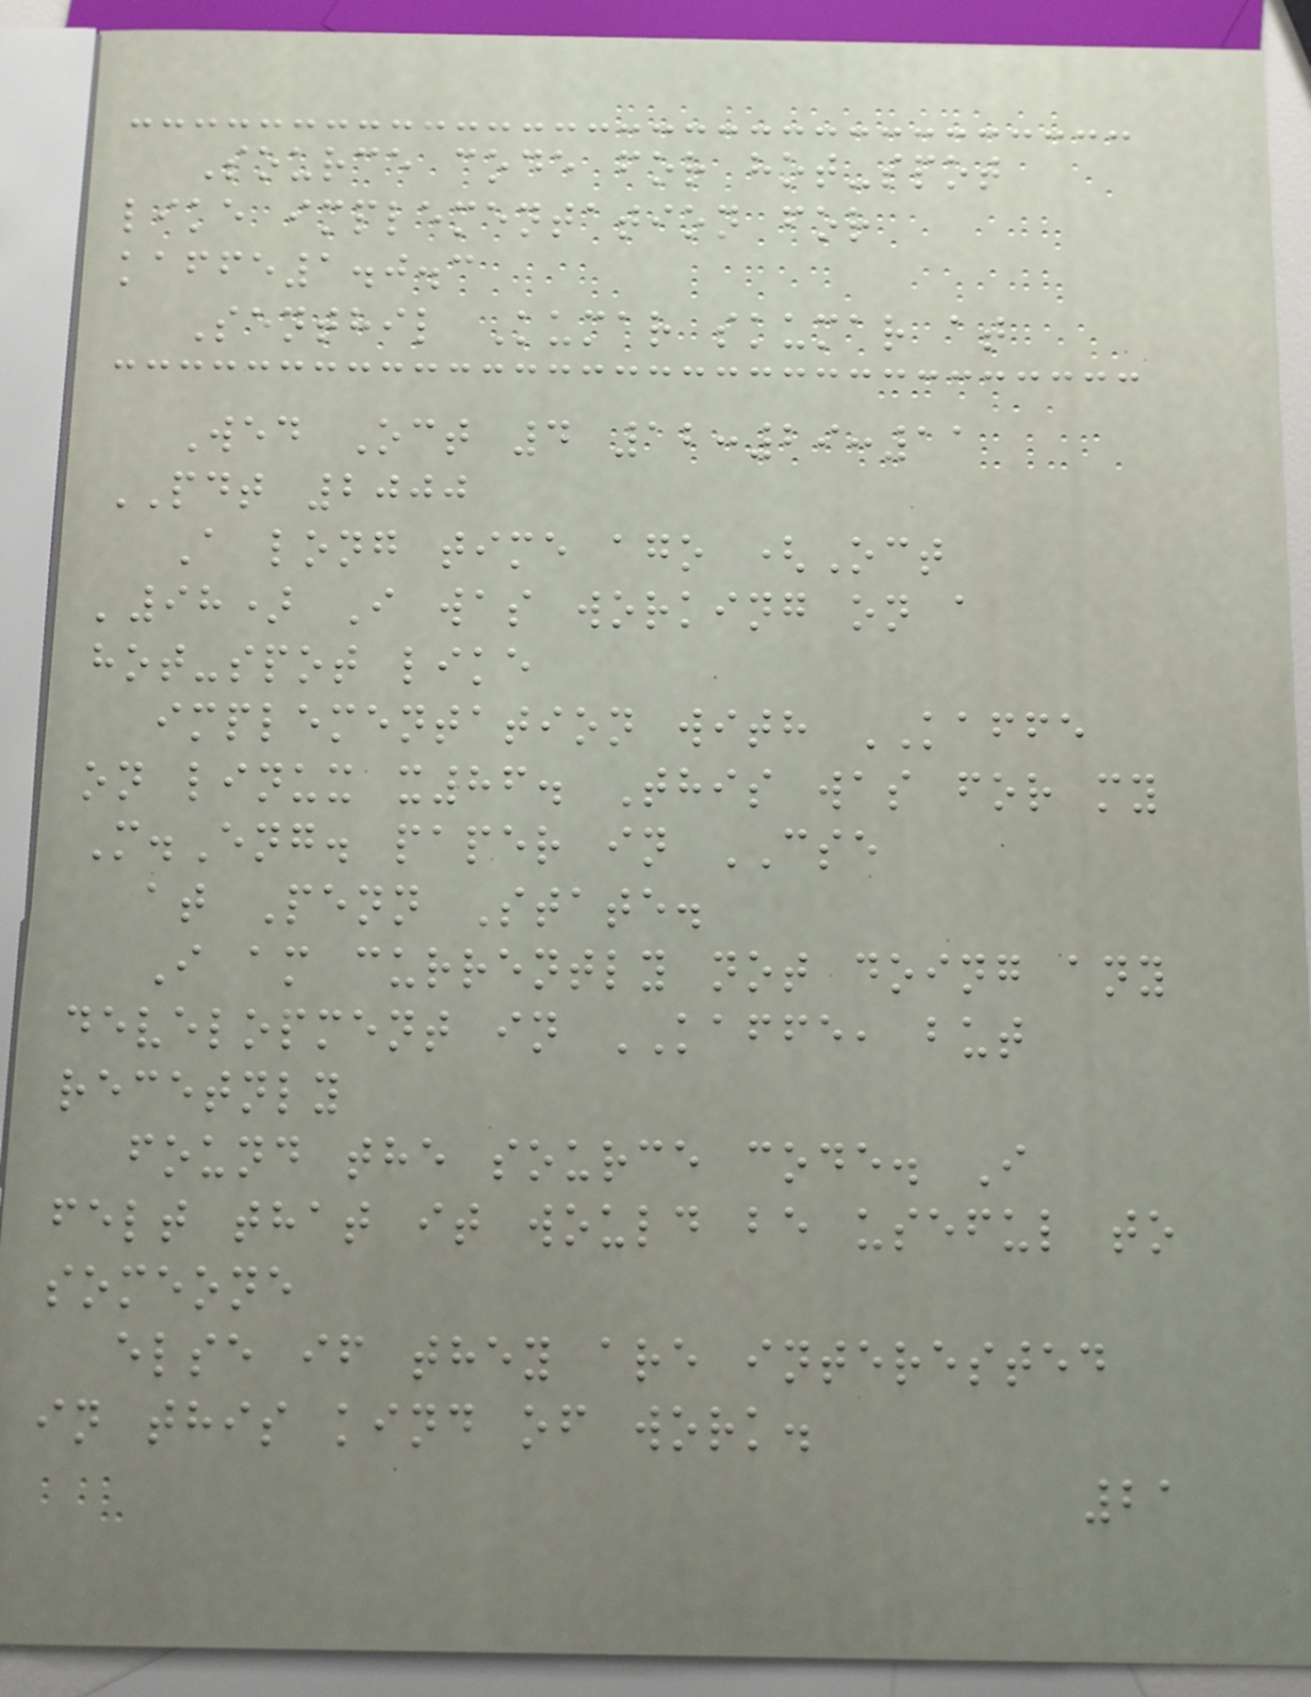Source code for hot-spot
like implementation for
kaffe1.0.3
Senthil Kumar skumar at
Wed Oct 4 12:29:11
PDT 2000
A long time ago (Oct
'98) I was working on a
hot-spot like
implementation with KAFFE
on linux x86. This was for my
M.Eng. paper in CSE
at Penn State.
I am currently not doing any
development in KAFFE, but
recetnly
found the source code. I
felt that it would be useful to
someone
else if they are interested
in this kind of work.
21
